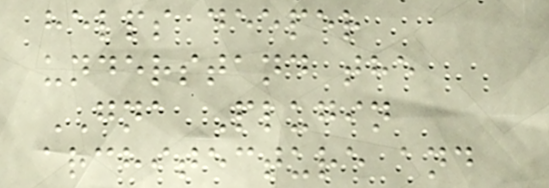helps deeper
understand the
GNA Plugin
architecture and
